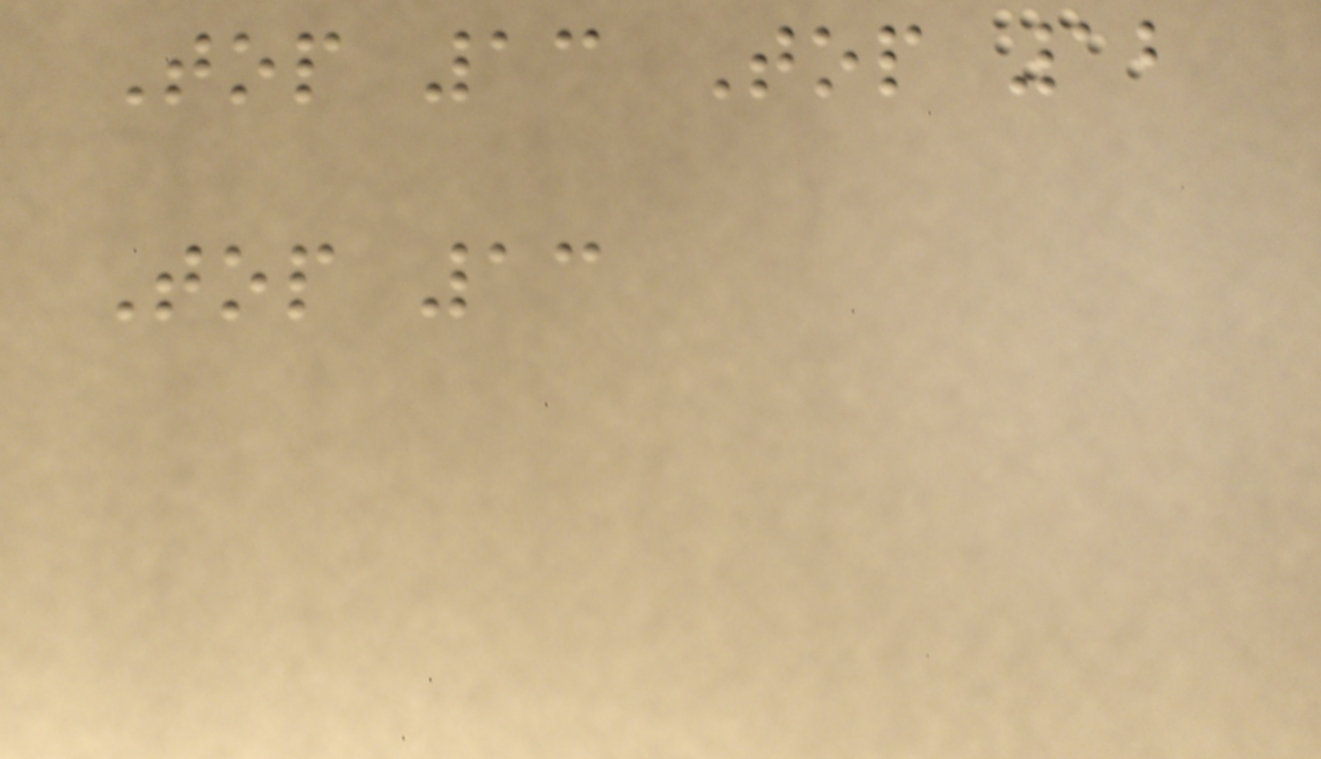Top 13 Top 12
Top 13
